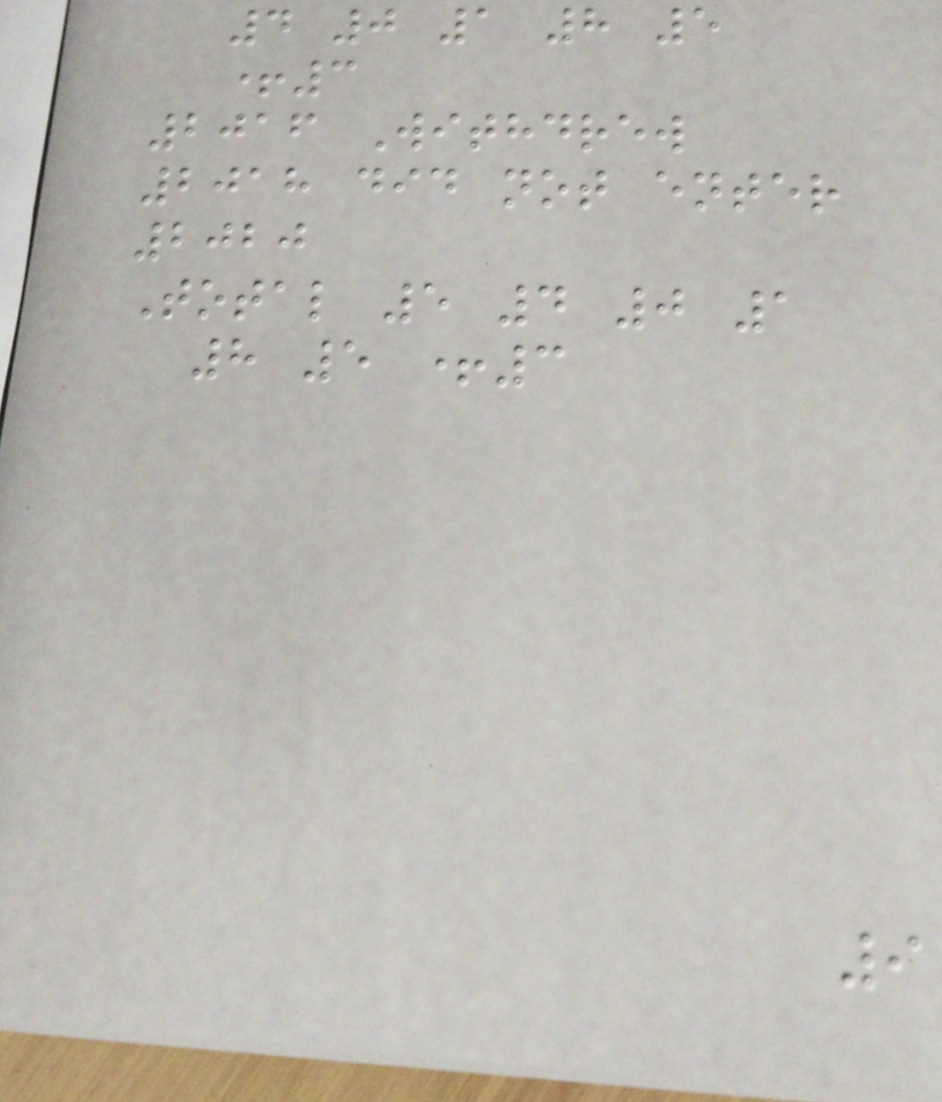4 0 1 8 5
+3
2016 Withdrew
2018 did not enter
2020
Total 5 4 0 1
8 5 +3
9
